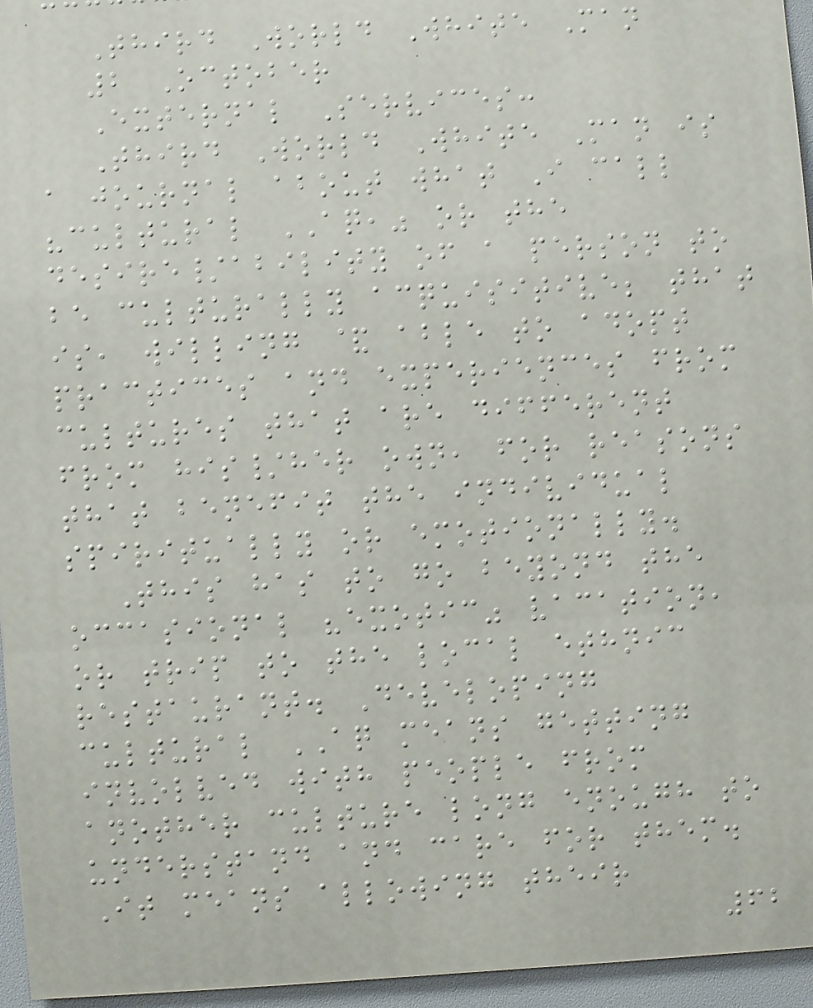Third World White Man
2 October
External Services:
Third World White Man is
a journal about what I call
"cultural AQ," or the
desire/ability of a person to
be culturally acquisitive; that
is, willing & able to adopt
practices and experiences from
cultures that are different
from his/her own, for reasons
that benefit the individual
spiritually or emotionally.
This has to go beyond the
occasional "exotic" vacation,
or trip to the local ethnic
restaurant. Developing
cultural AQ means getting
involved with people from
another culture long enough to
understand and care for them.
It means allowing their
62
